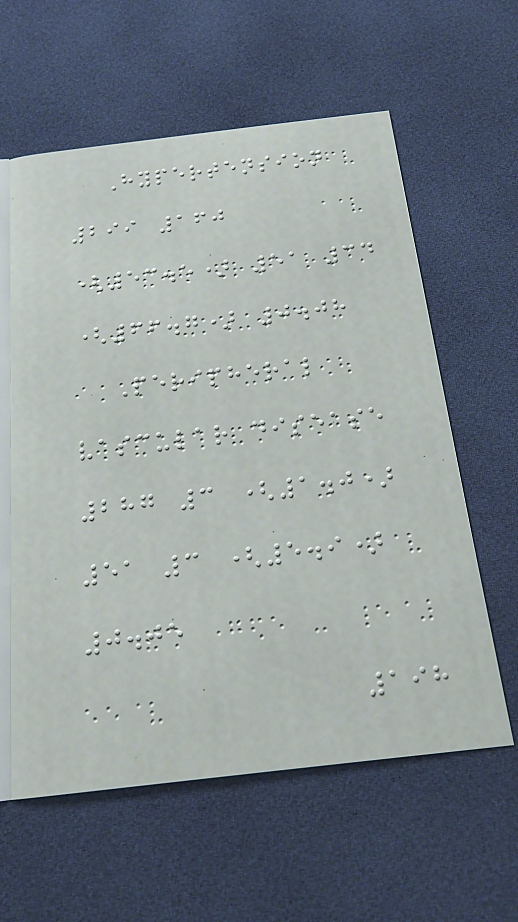Hypertension
299 160
(53.5) 51 34
(66.7) 0.08
Peripheral
vascular disease
287 3 (1.0)
51 3 (5.9)
0.05
198
